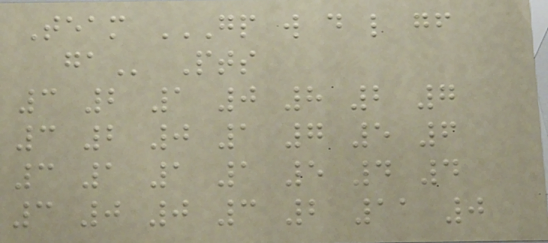Team GP W D L GF
GA Pts
3 2 1 0 8 2 7
3 2 0 1 7 5 6
3 1 1 1 5 4 4
3 0 0 3 2 11 0
